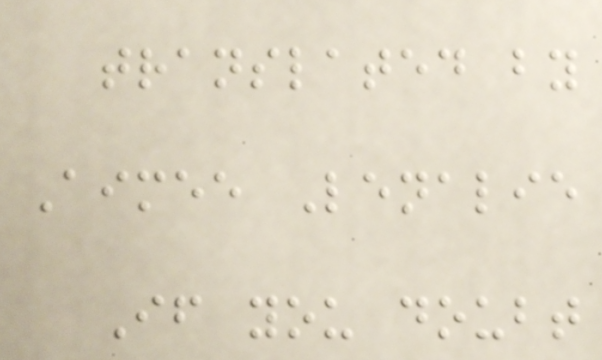translated by
Aimee Lenalie
If you doubt
